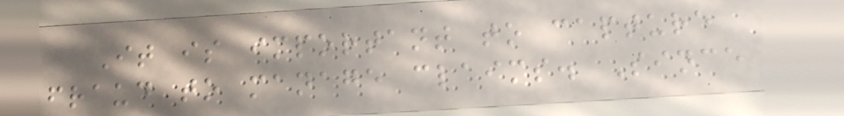It is important to capture
fraud to manage claims. Since
